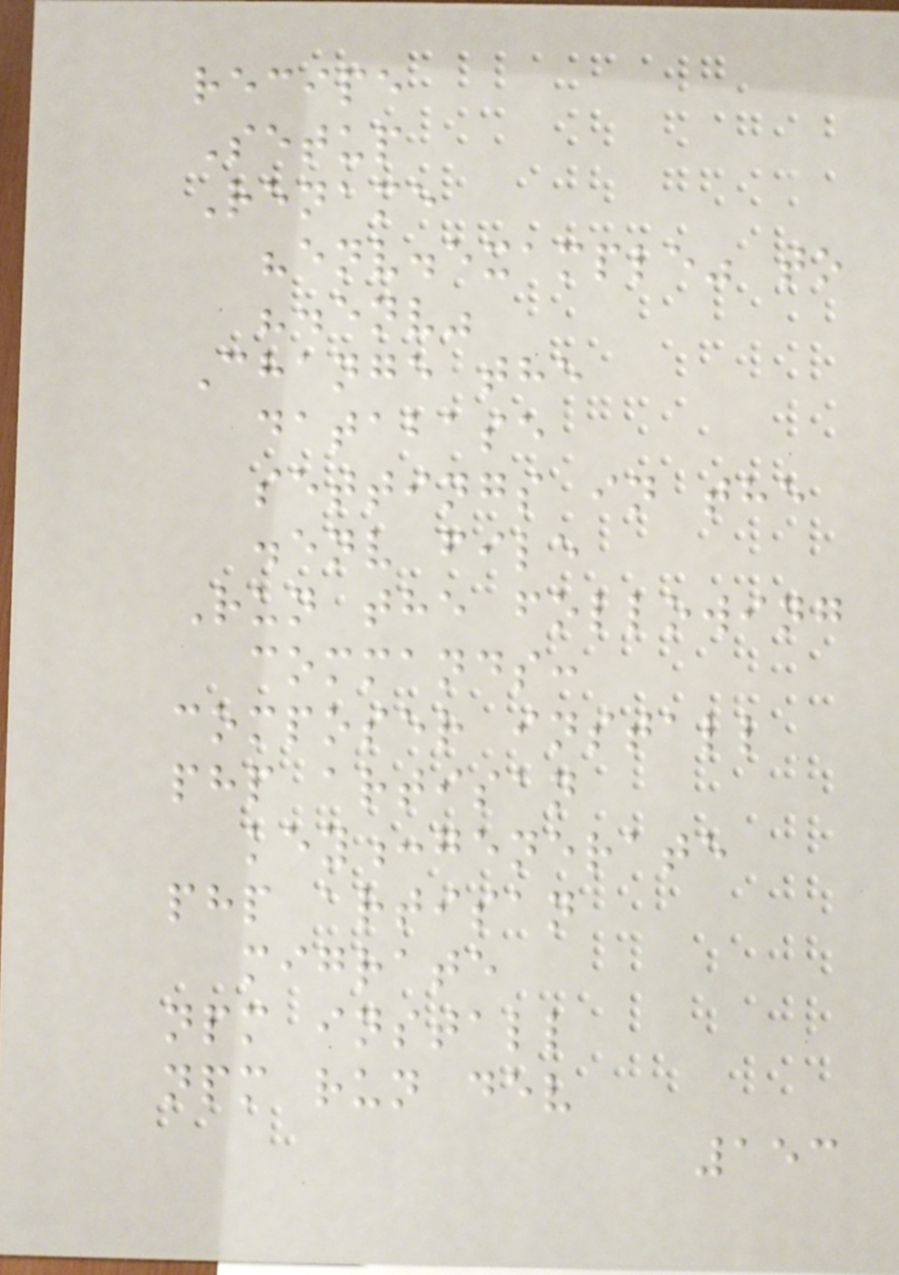recipe
Setup
Rename
"env.example" to
".env"
Change the
database
settings in the
.env file
Run the following
commands:
composer install
php artisan
key:generate
php artisan
migrate
npm install
npm run dev
153
